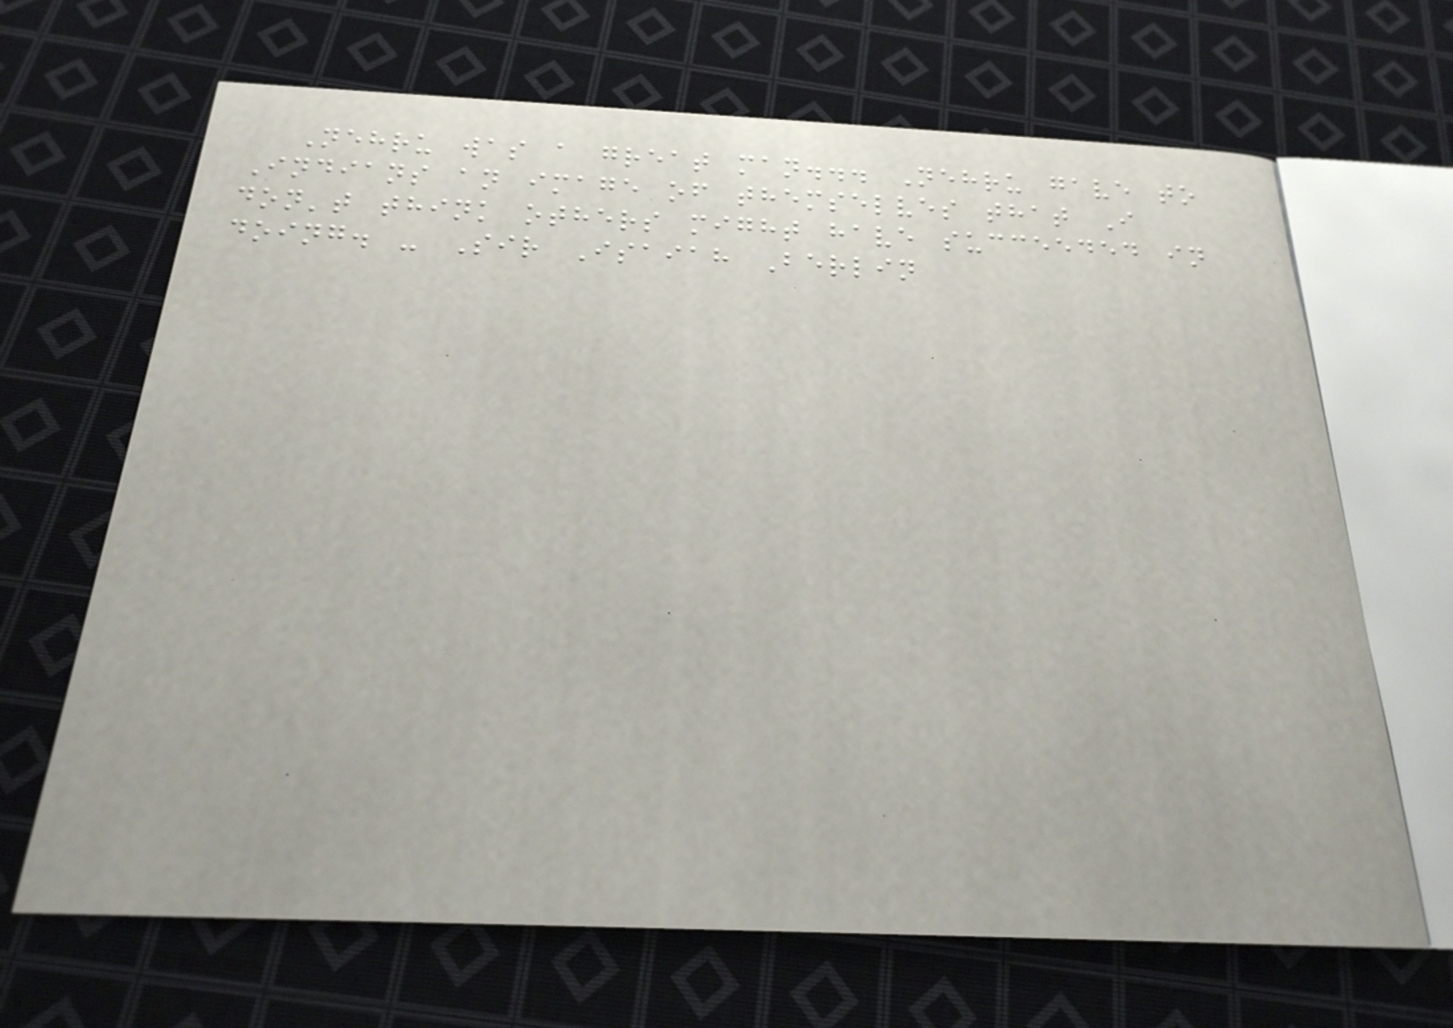Nehru was a great man... Nehru gave to
Indians an image of themselves that I
don't think others might have succeeded in
doing. - Sir Isaiah Berlin
